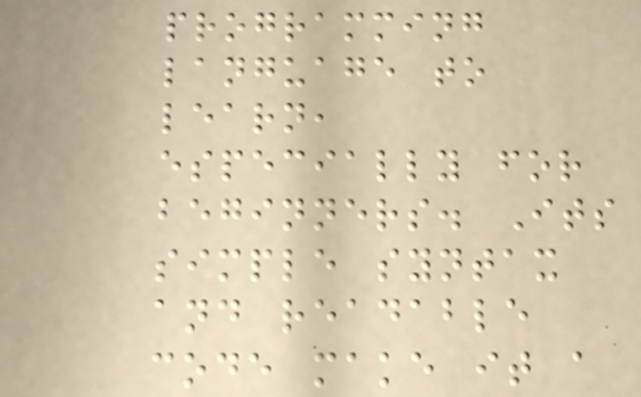programming
language to
learn,
especially for
beginners. Its
simple syntax
and readable
code make it a
